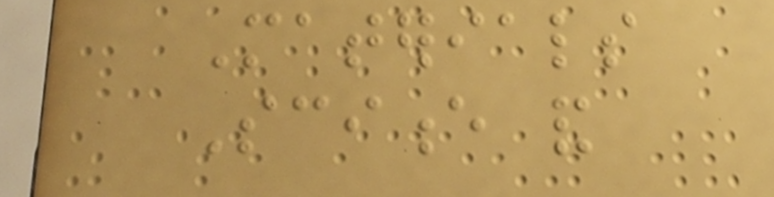Materials
Science and
